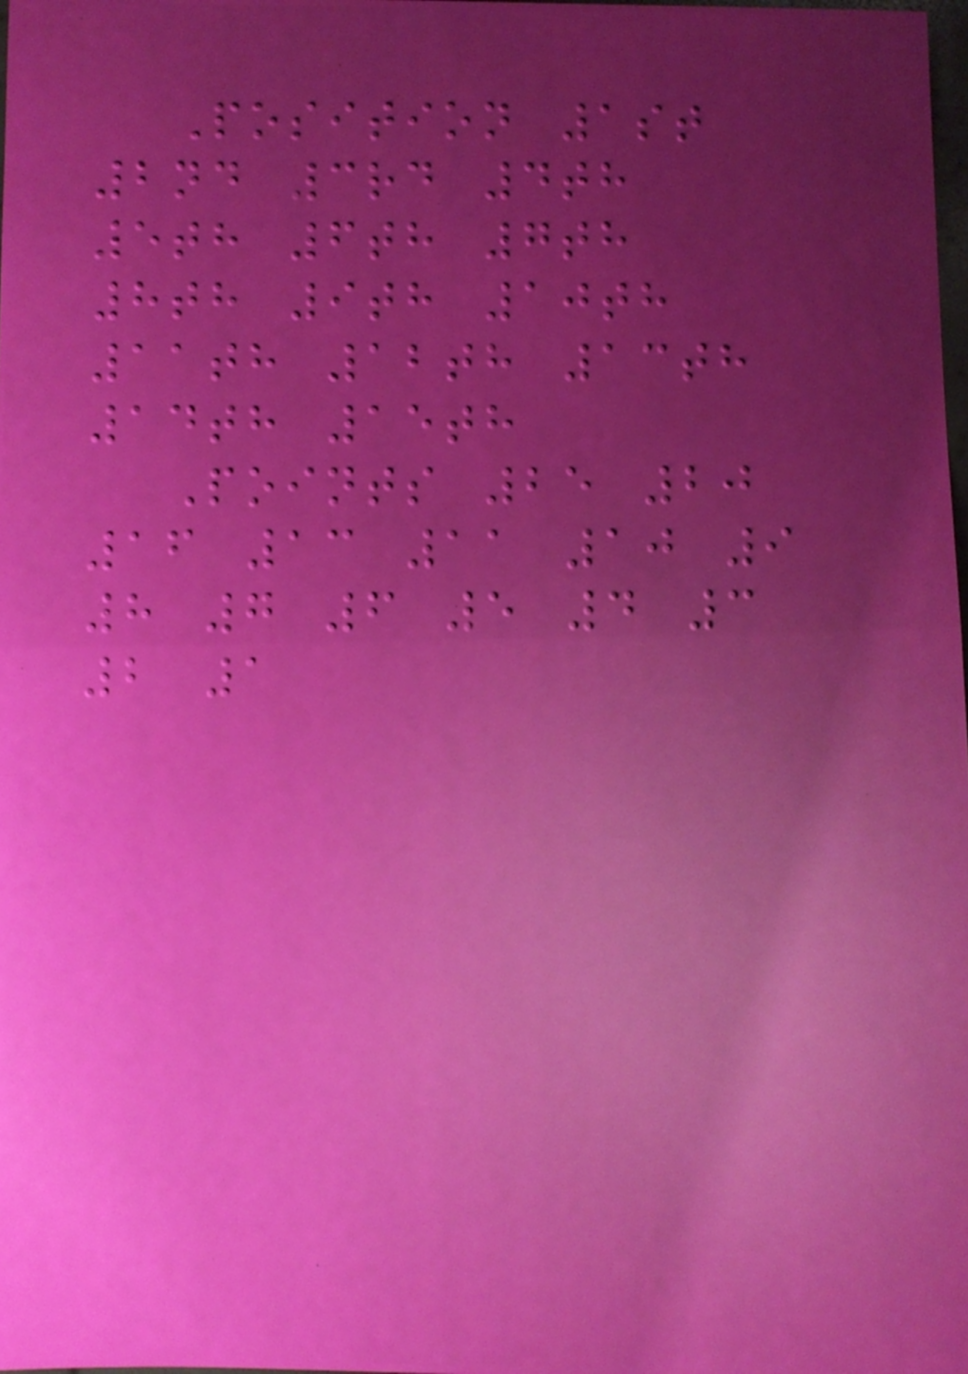Position 1st
2nd 3rd 4th
5th 6th 7th
8th 9th 10th
11th 12th 13th
14th 15th
Points 25 20
16 13 11 10 9
8 7 6 5 4 3
2 1
